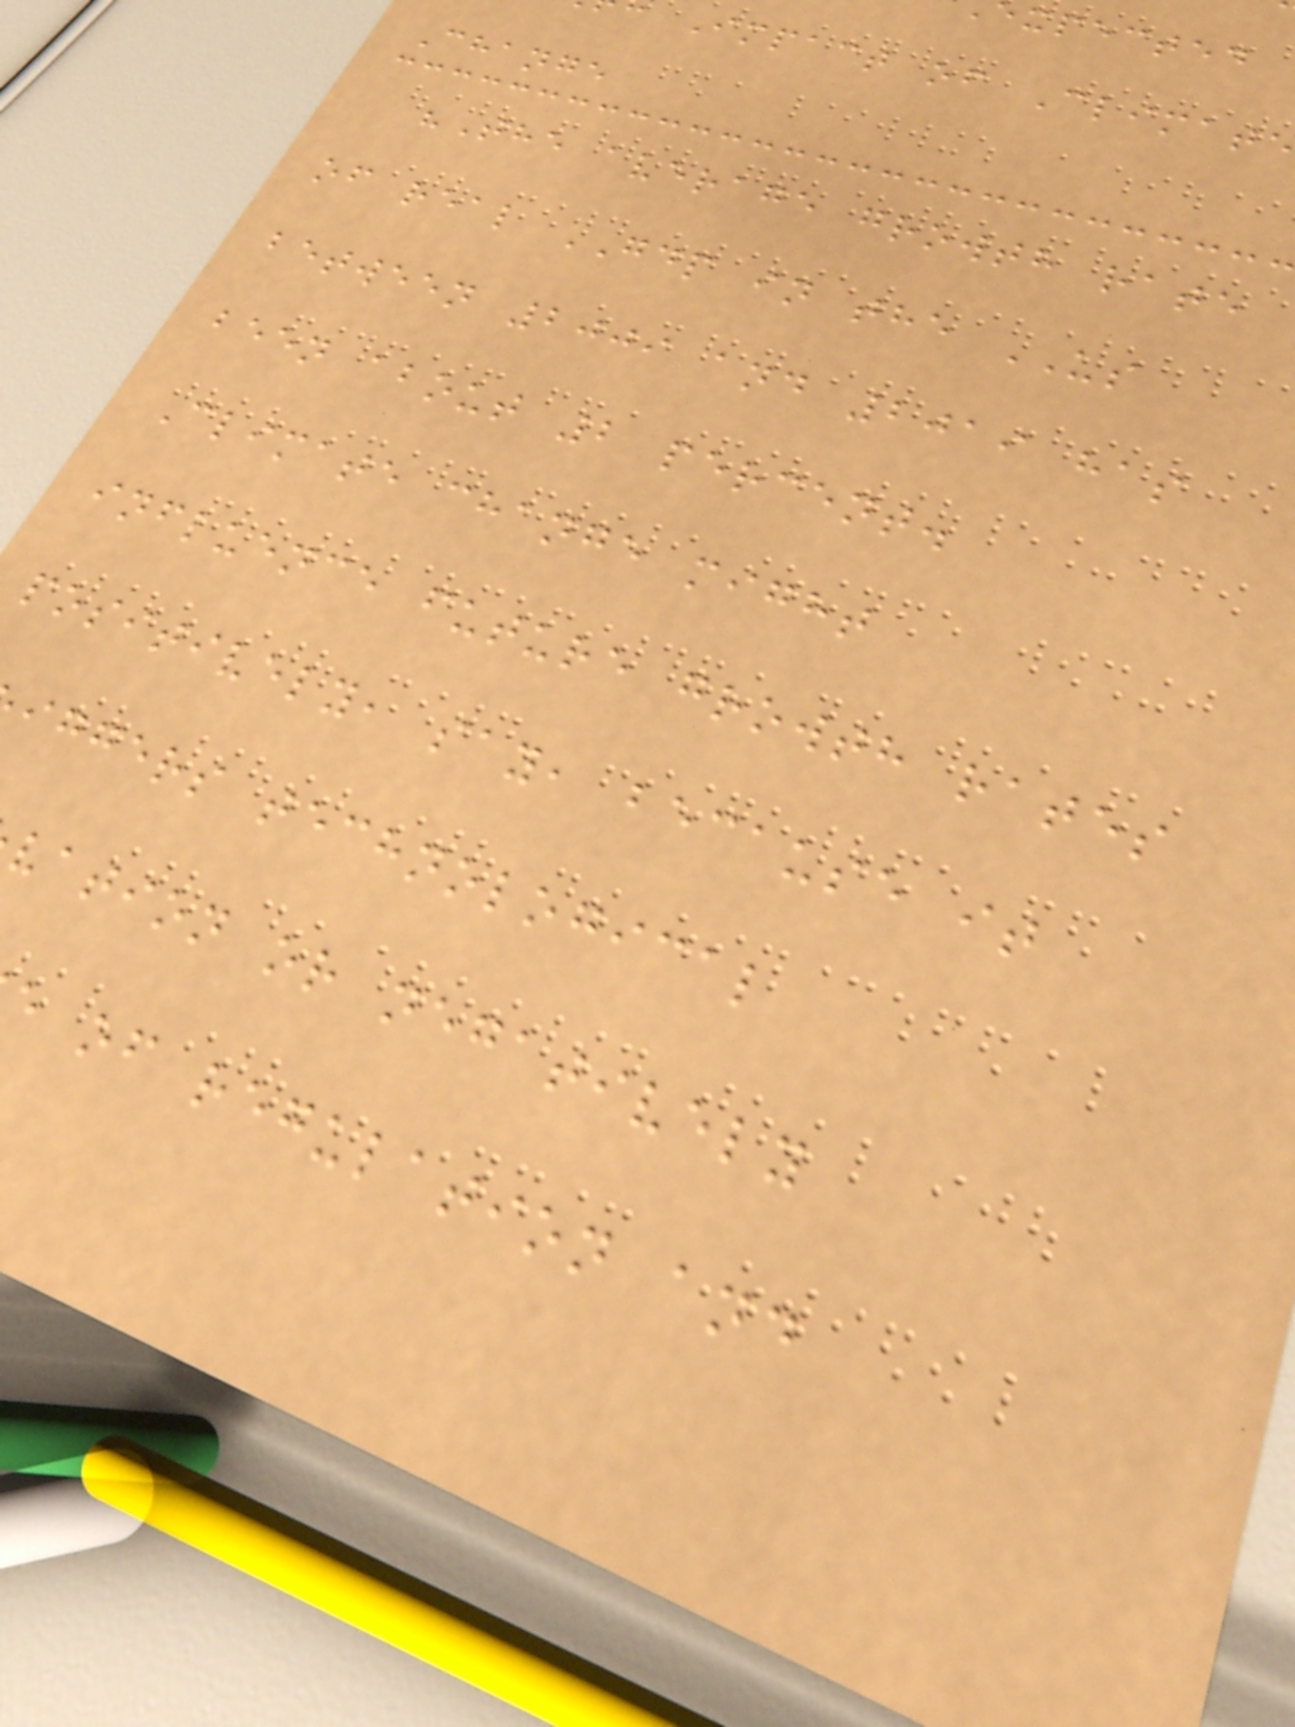xpected
Impact of Climat
Change
"The average growth rate
of real GDP in the US
between 2009 and 2019 has
been about 2 percent.
Climate change might
influence future growth rates
positively, say, because it
iggers technological
vation or negatively
e of regulation and
